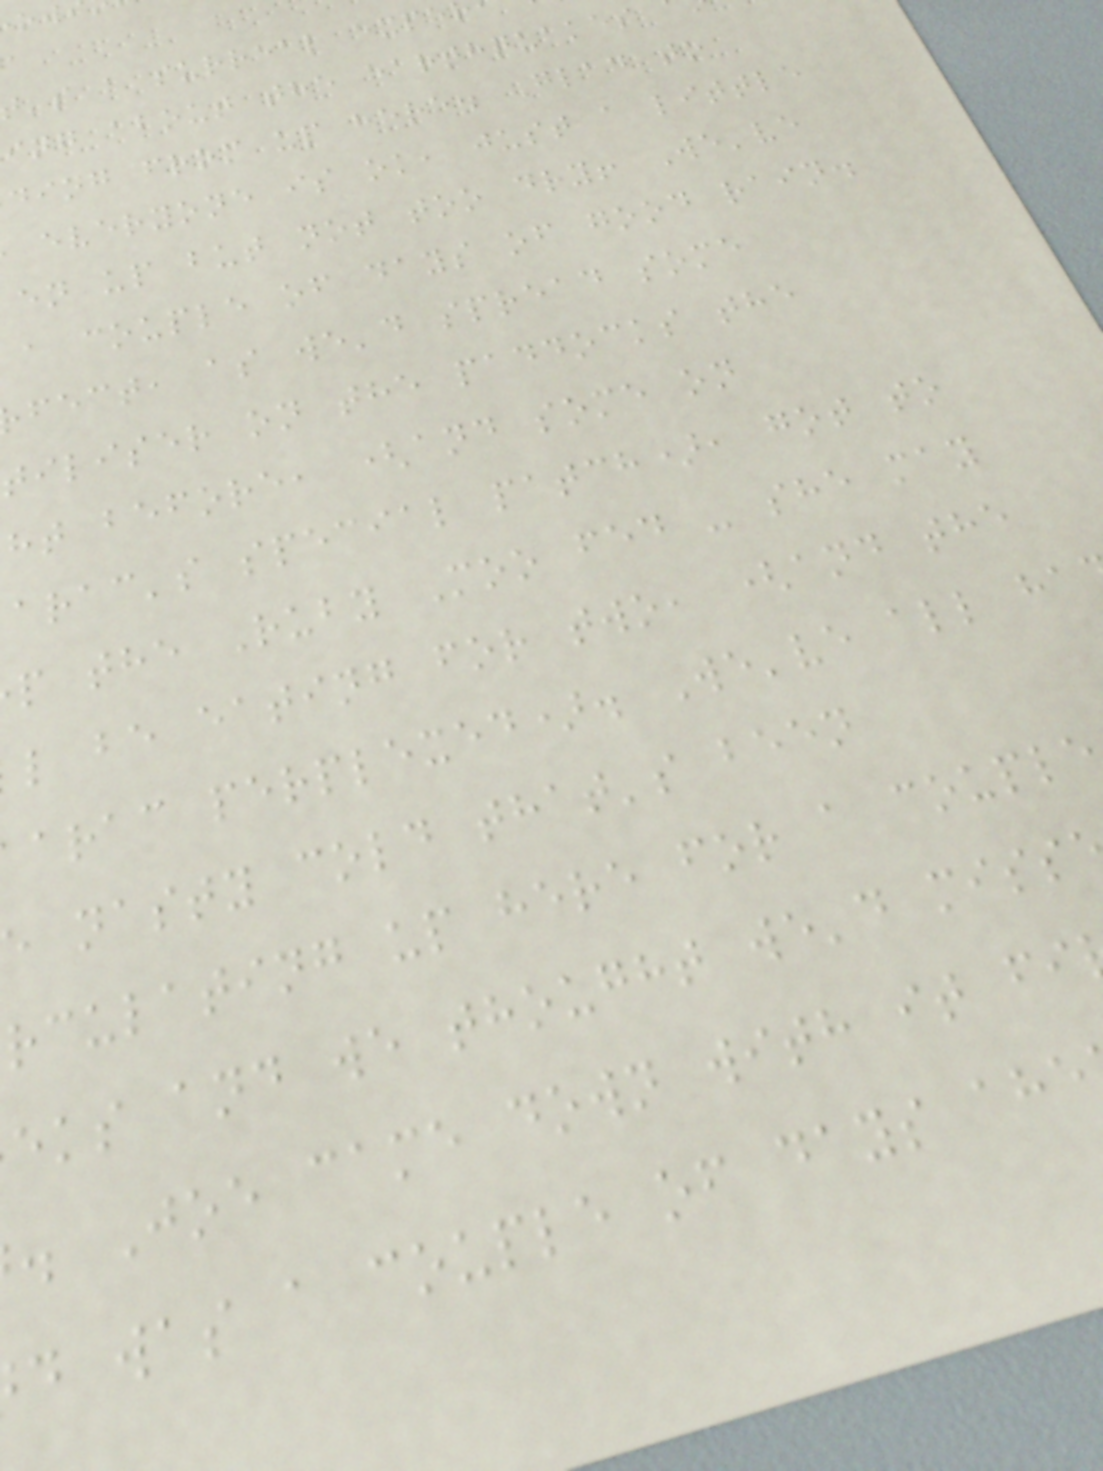's a surreal expe
ing about the earthquakes
ding from up here. Glad to
everyone is ok, just a little
en up but not too dry! We've
a couple of days of good rain.
fect, as we'd spread some
tiliser on the paddocks the
ht before, (and some on
arac's special patch), got to
p the Ruby Moo fed - she may
l be eating for two, (and the
arac perplexed). We've all ha
e nasty cold that's been
rculating up here for a couple
eks and we thought we'd miss
. Joe came down with it fi
d was a couple of days ahe
